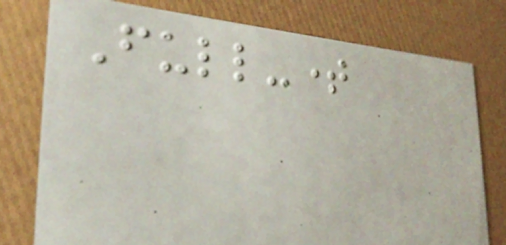Full-time
